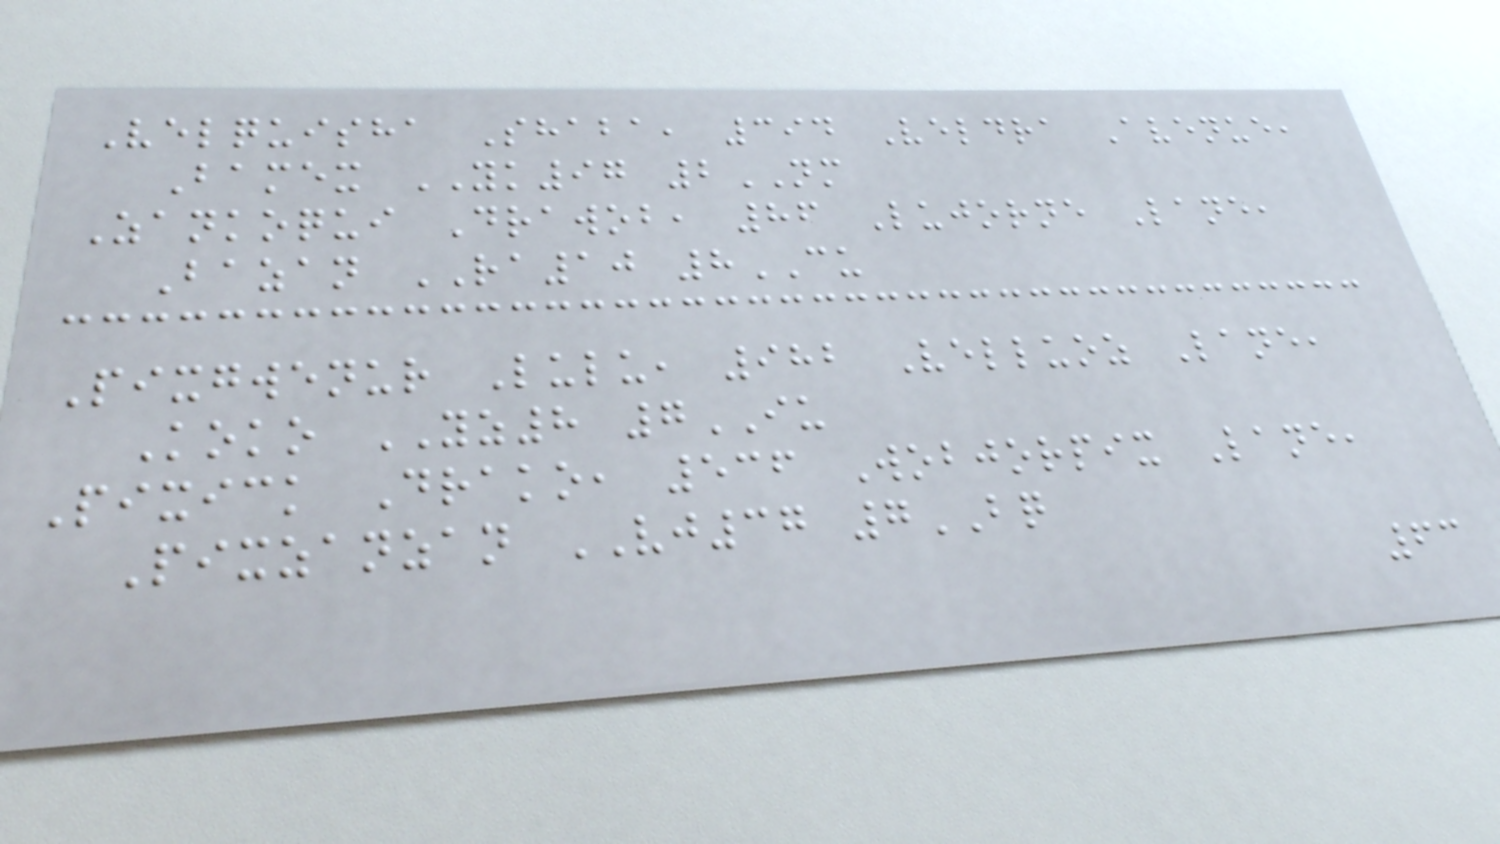Velquisha Shaba, 394 Veldra Avenue,
Bamex YK97 2NM
Zankoqui Drawob, 86 Lujorne Lane,
Bazan RA10 8CU
Pixgwenur Lulu, 982 Velluoz Lane,
Koko YZ8 7IU
Pixick Drako, 536 Wobjorpix Lane,
Pixzanzan VJ37 7BQ
63
